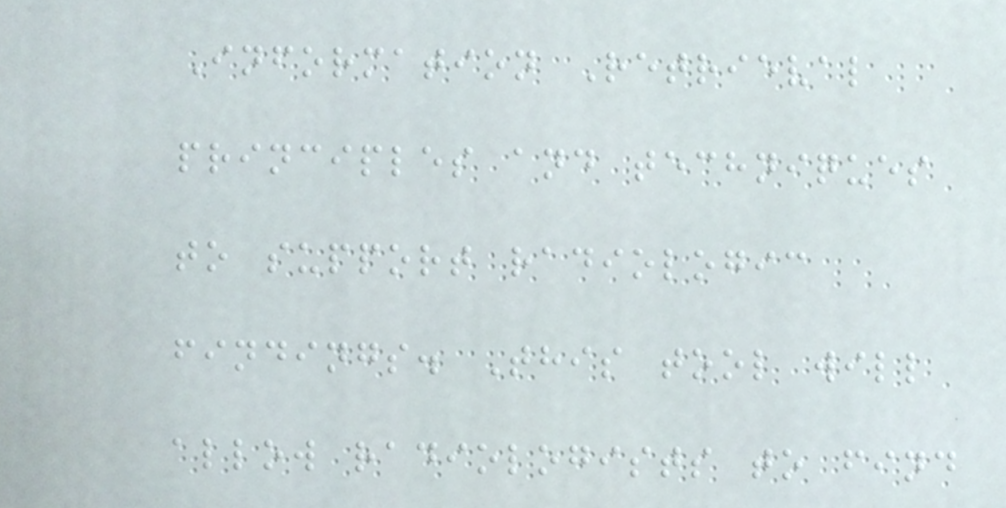Information Retrieval
principles and techniques
to support radiologic
findings. This tool will
allow radiologists to find
